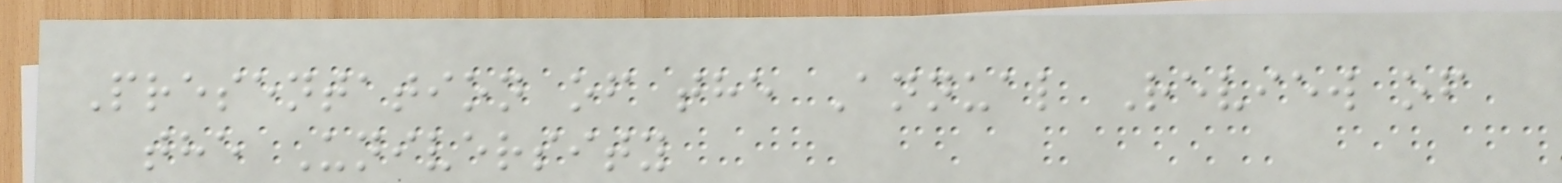Presentation of the Annual Review of
the University
